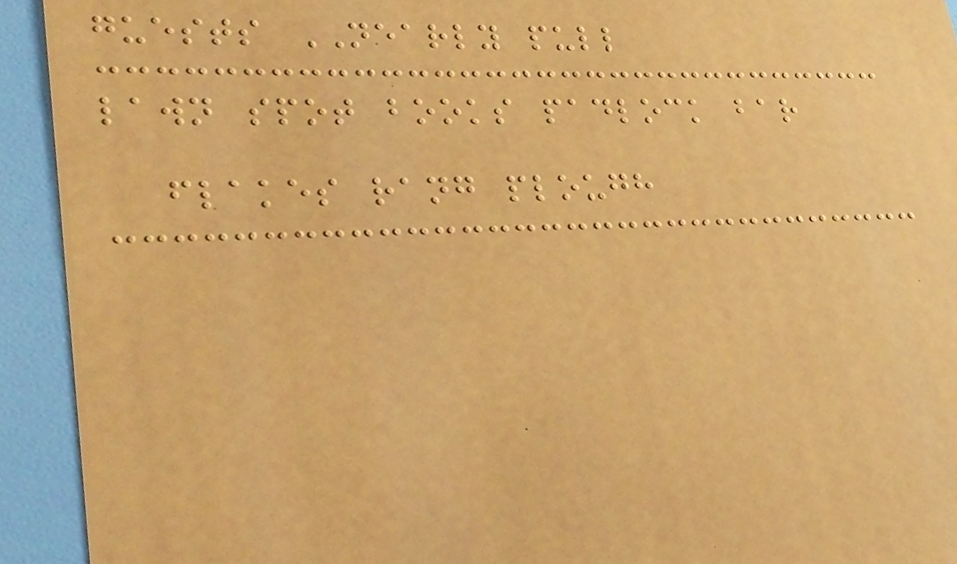guests NEARLY pull
lawn spot books padlock bar
flakes rang plough
